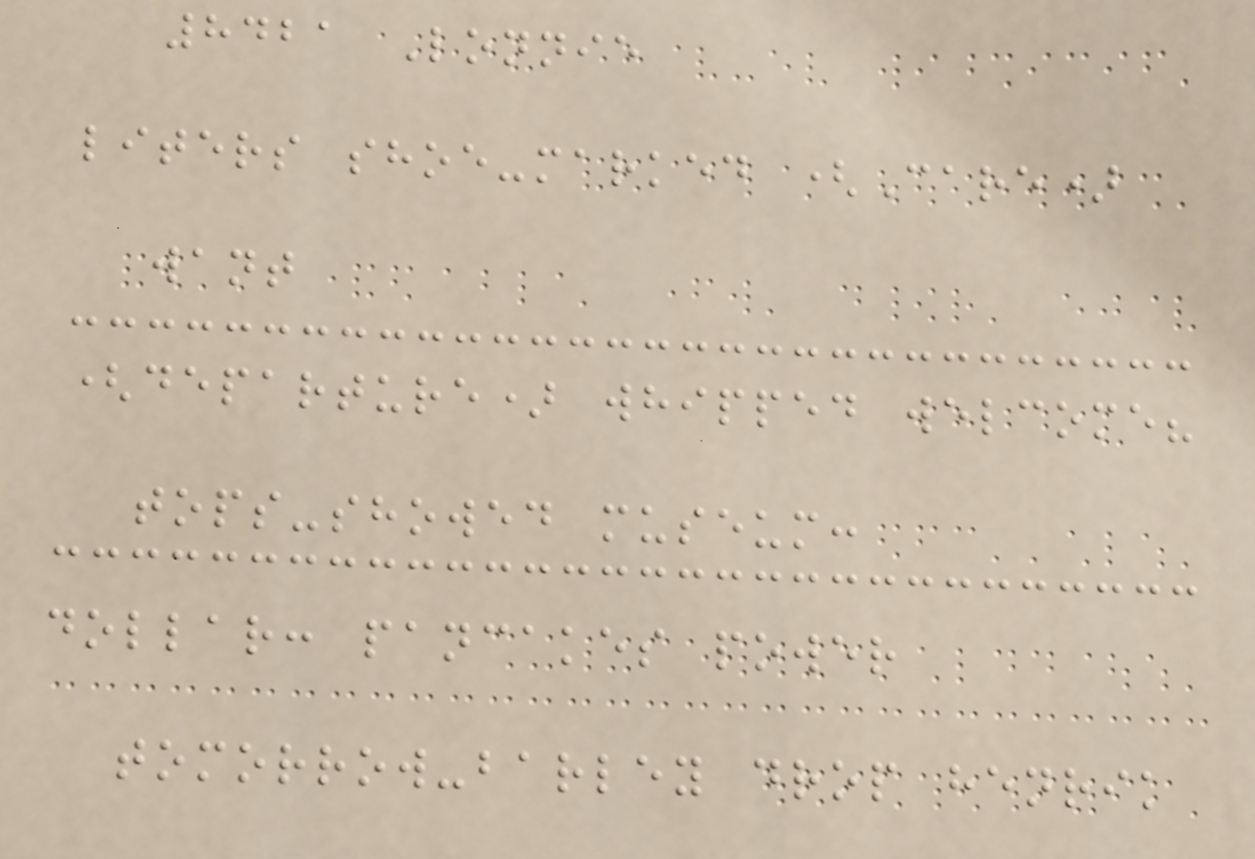8421 Lonnie
liters shoe-marked (Care)
want
(departure) whipped welcome?
tops-showed museum:
dollar: pancakes power
tomorrow-barley drop henrik
